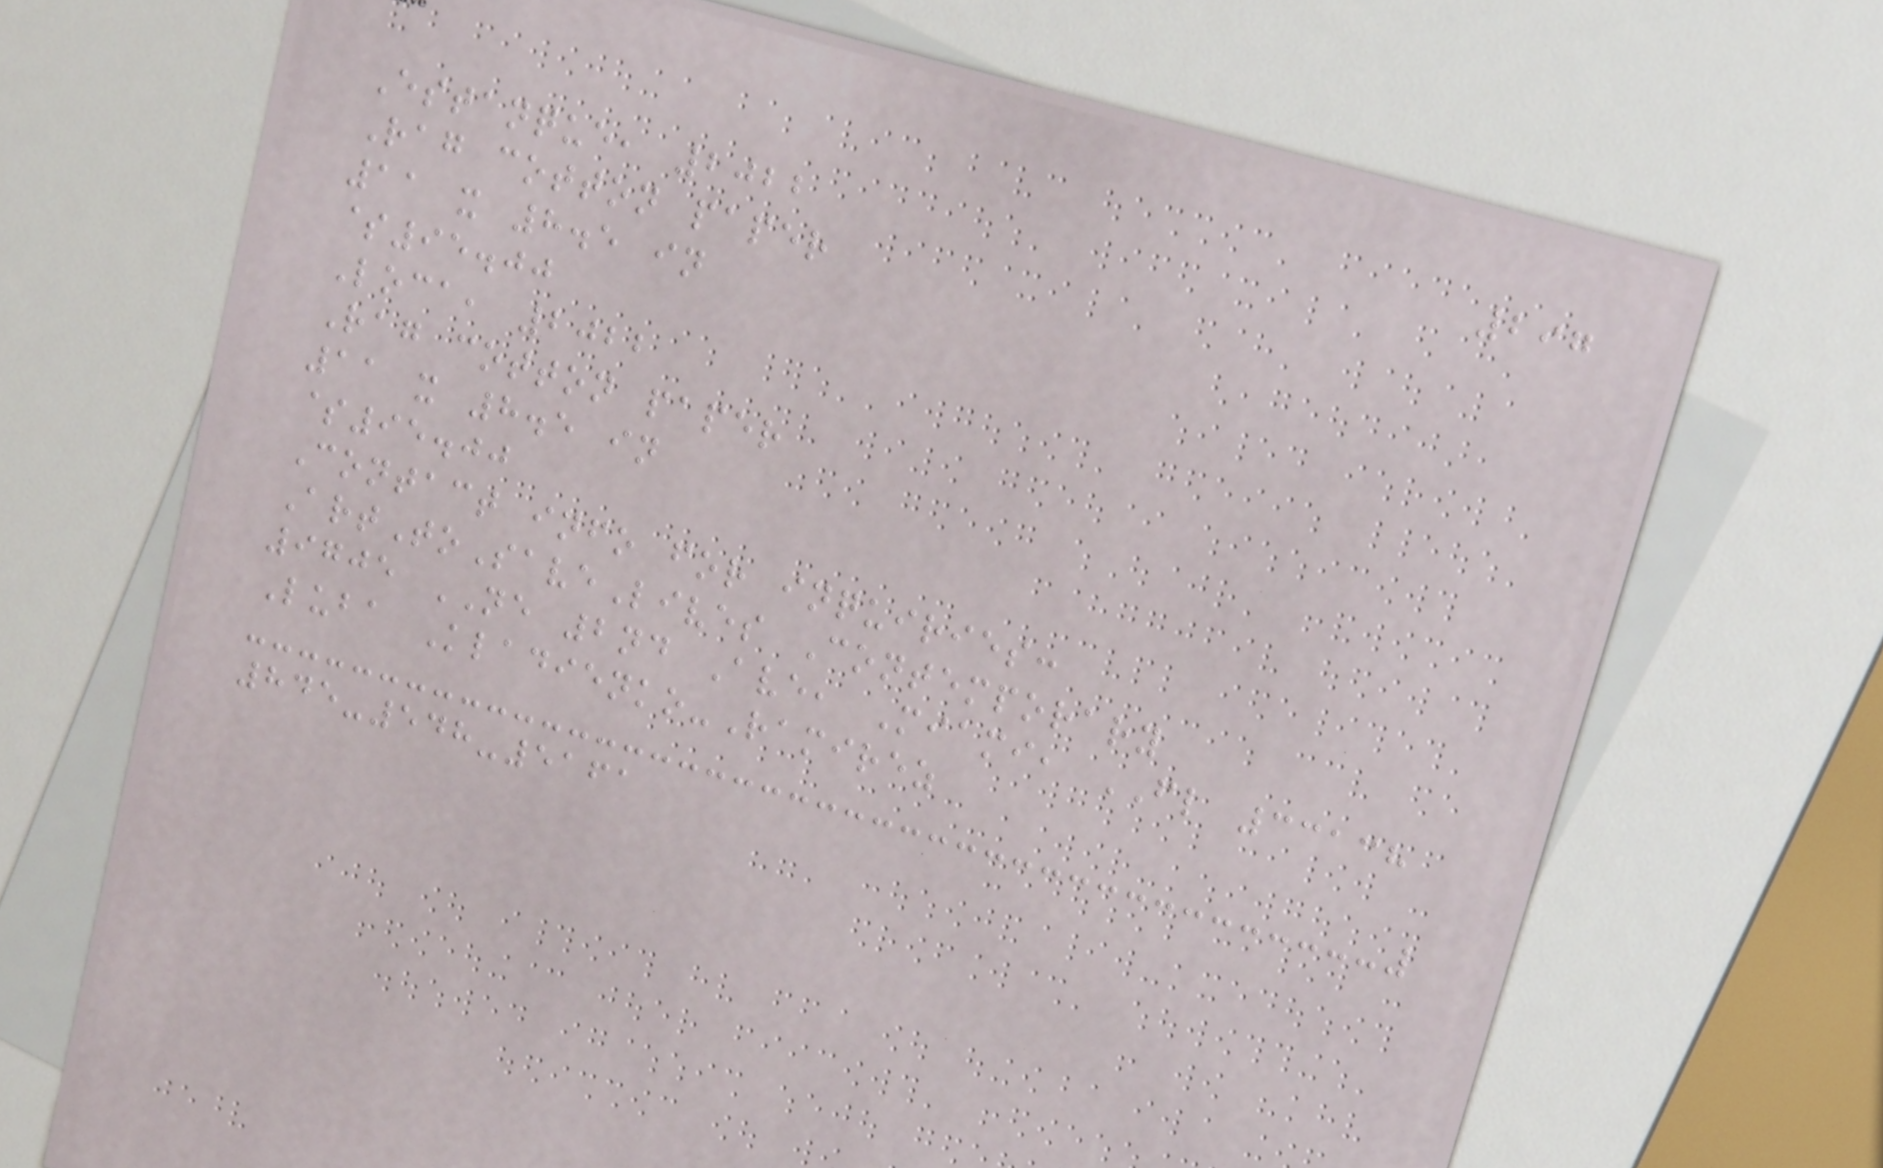297
Estanque, 2022
Rag cotton paper
11 x 8.5 in
$95.00
Loca, 2022
Rag cotton paper
11 x 8.5 in
$95.00
Contact info for inquiries:
ArtToSaveLives Contemporary
9705 NE 2nd Ave, Miami, FL 33138
Luba Kladienko-Ramirez
845-548-5161
